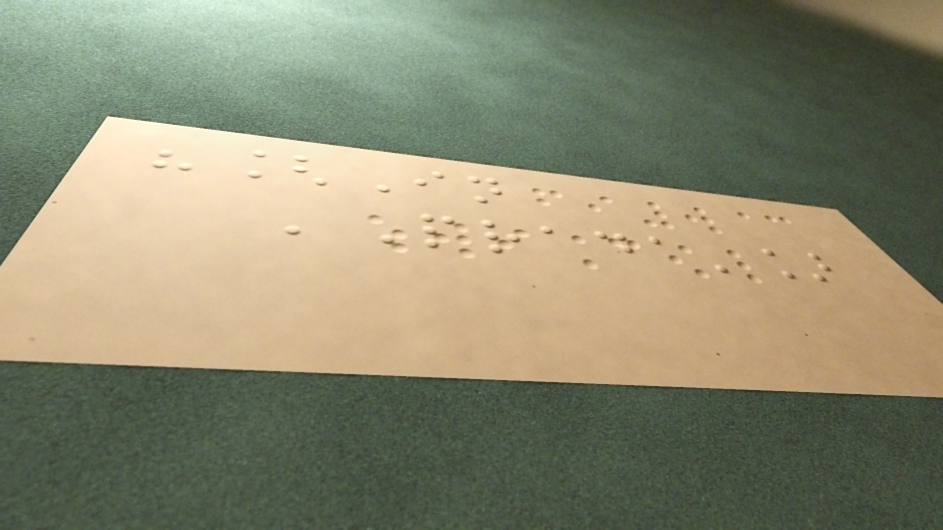"[In
'Prada']
